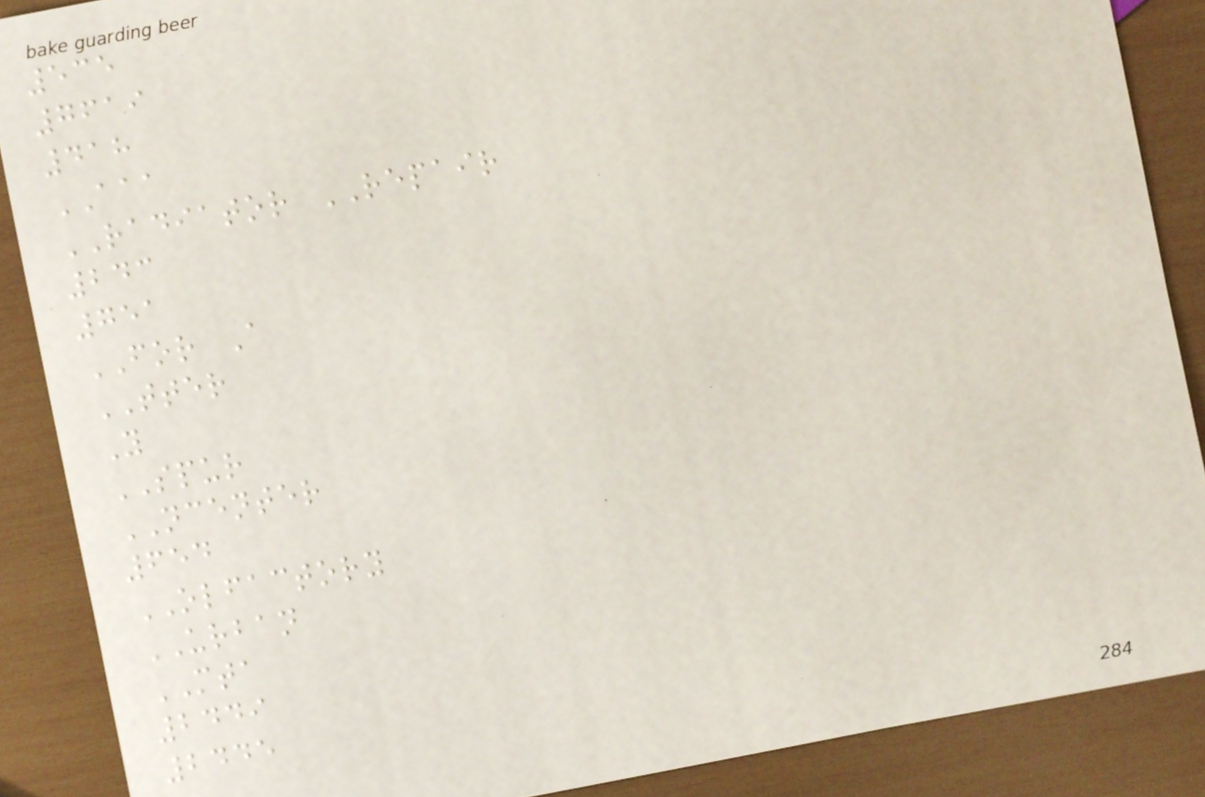535
7619
418
AAA
RADIATOR REPAIR
243
751
FOR A
TTER
Y
SPUR
NCENTER
654
OLFACTORY
URBAN
MTA
2449
2445
